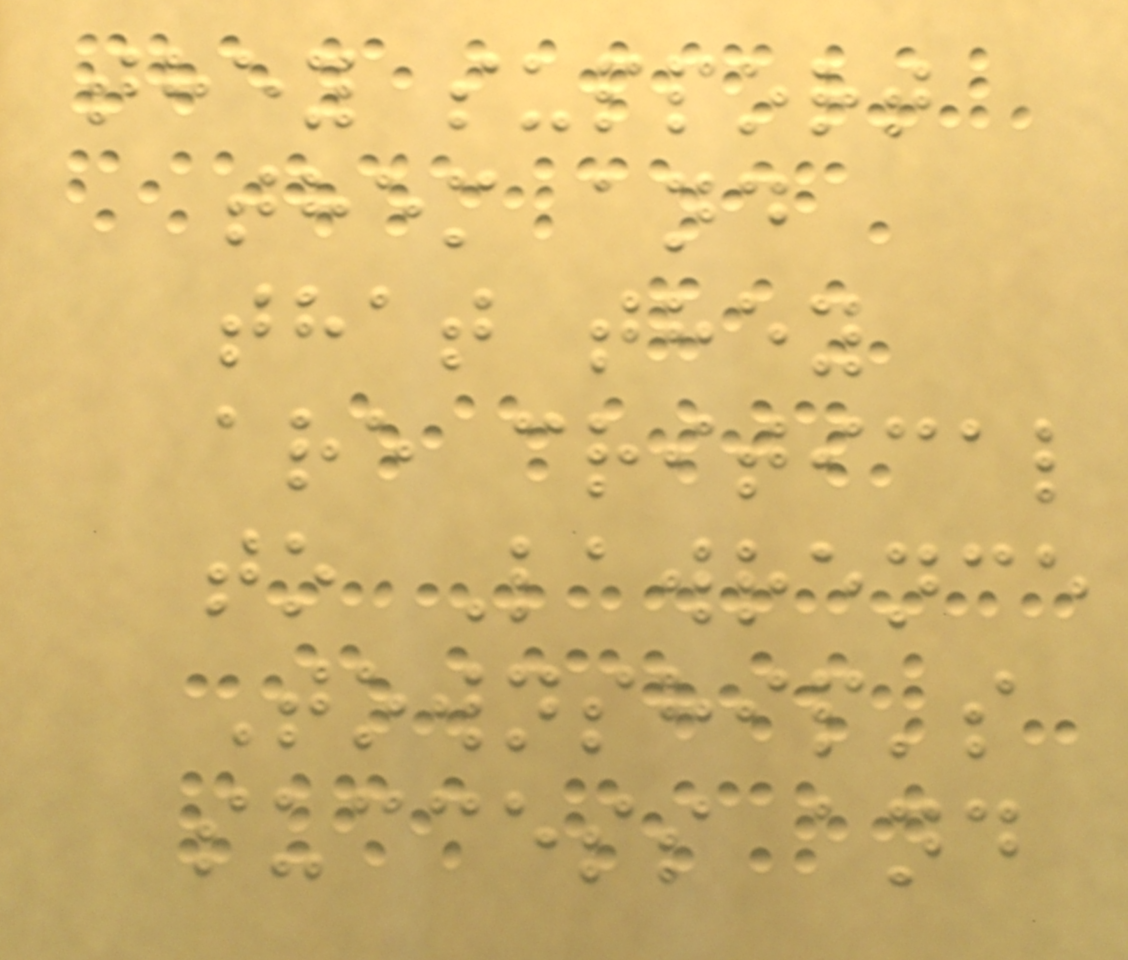they support
them and
that they
are critical
to Lawrence
Township's
success and
